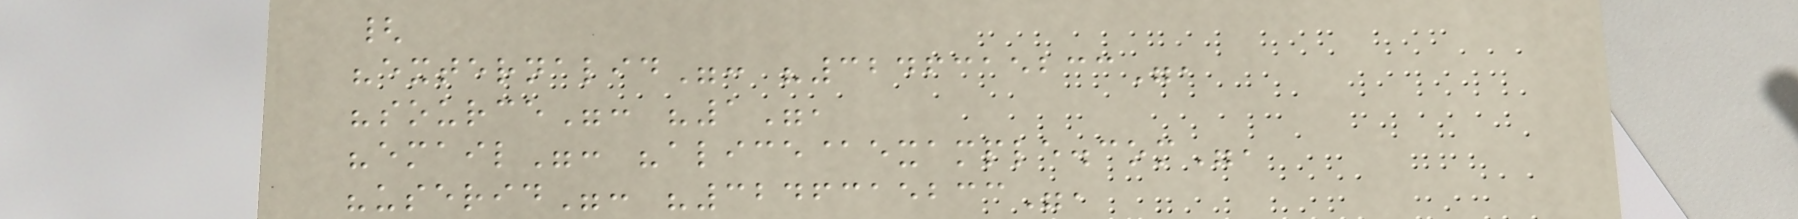{
"externalid": "3246315233",
"source": "1",
"email": "alice@example.com",
"userid": "3246315233",
